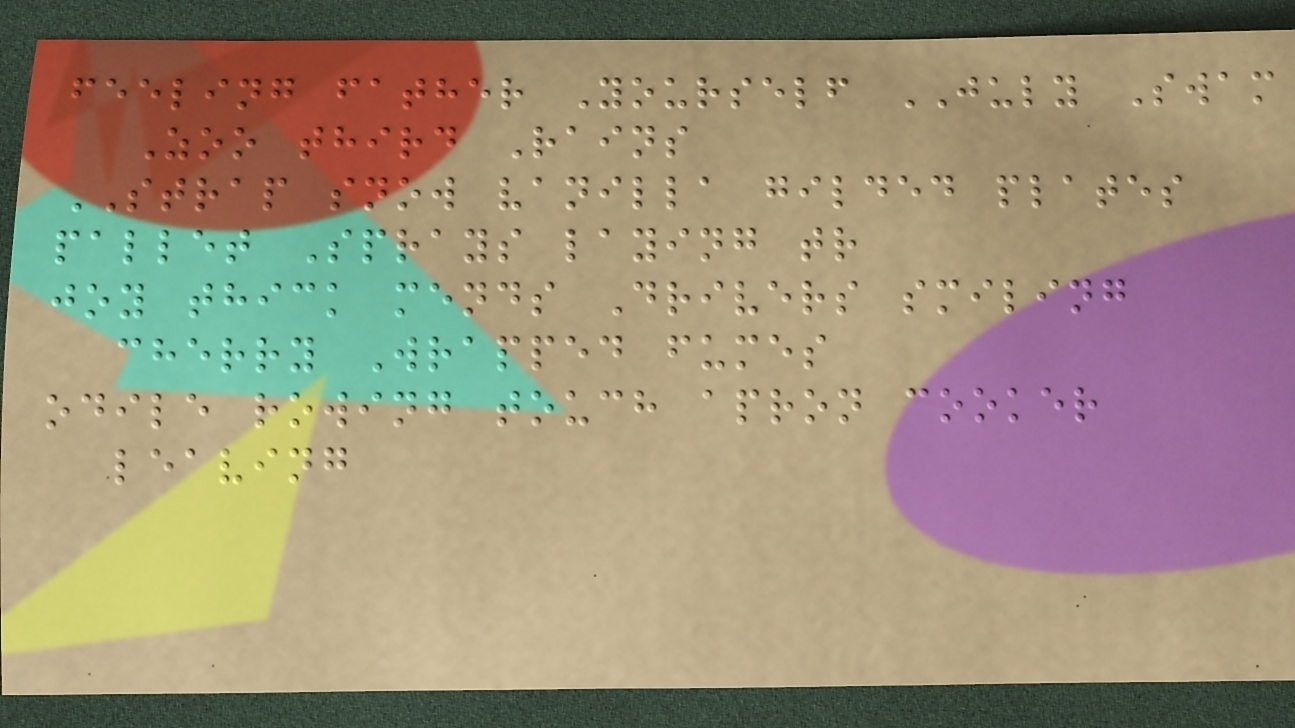feeling father Yourself JULY Swam
Zoo third Rains
STRAP snow vanilla gilded plates
pallet Sprays laying tr
joy thick mends Drivers smiling
cherry Wrapped fumes
odile rowing touch apron cooker
leaving
